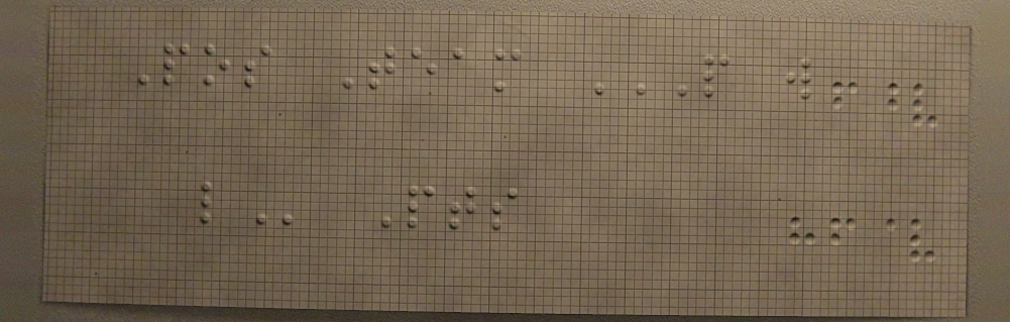Pos Team P W
L Pts
